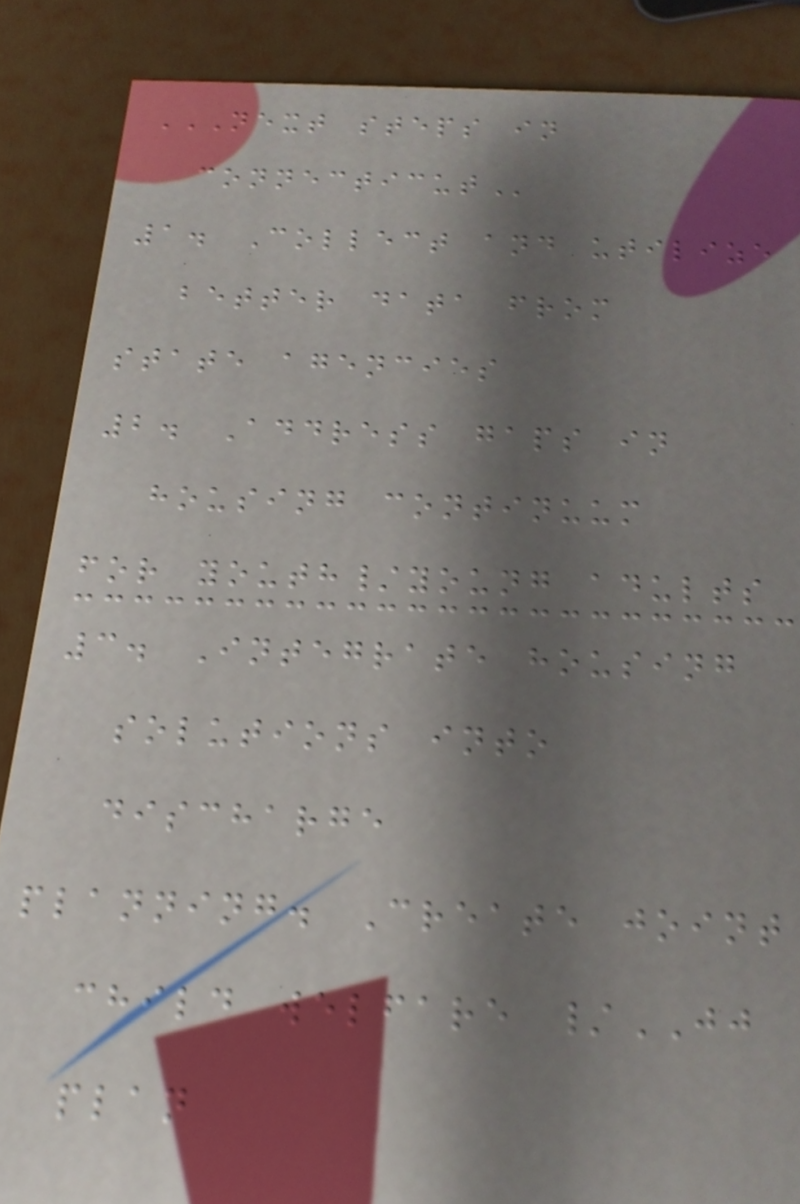NEXT STEPS IN
CONNECTICUT
1. Collect and utilize
better data from
state agencies
2. Address gaps in
housing continuum
for youth/young adults
3. Integrate housing
solutions into
discharge
planning. Create joint
child welfare /JJ
plan
